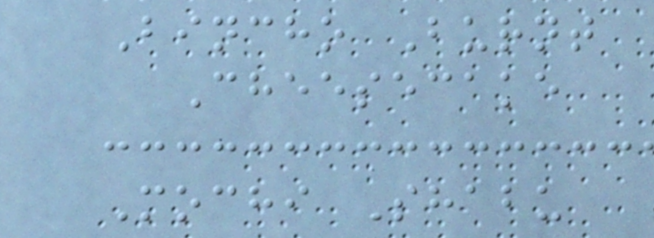Bincho Burnt
Cheesecake
Mochi Shabu
